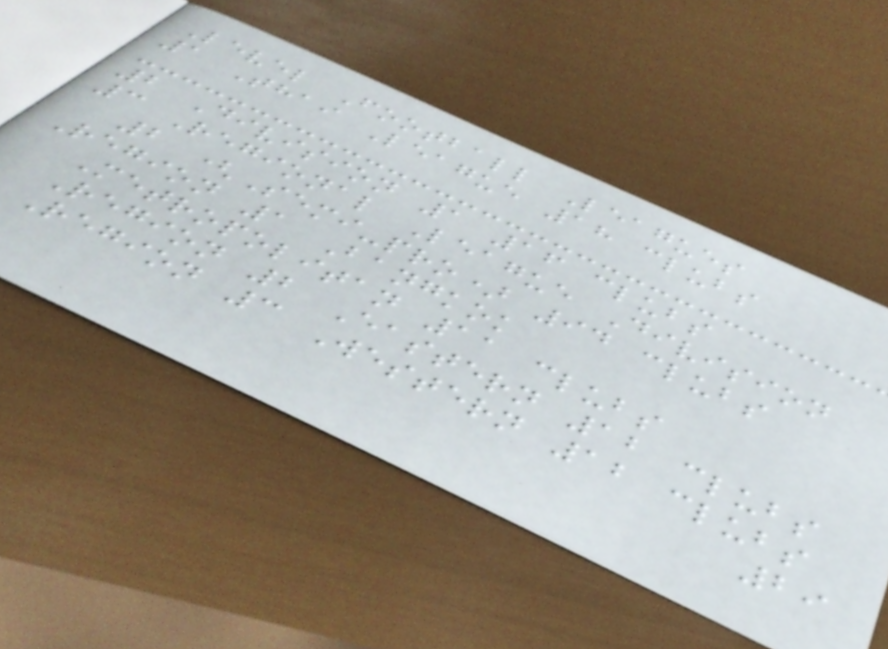Level Football Leagues
1 Thai League 18 clubs
2 Division 1 16 clubs
3 Regional League Division
2 (Semi-pro) 94 clubs
Region 1 Bangkok
Metropolitan 11 clubs
Region 2 Eastern 12 clubs
Region 3 Western 12 clubs
29
